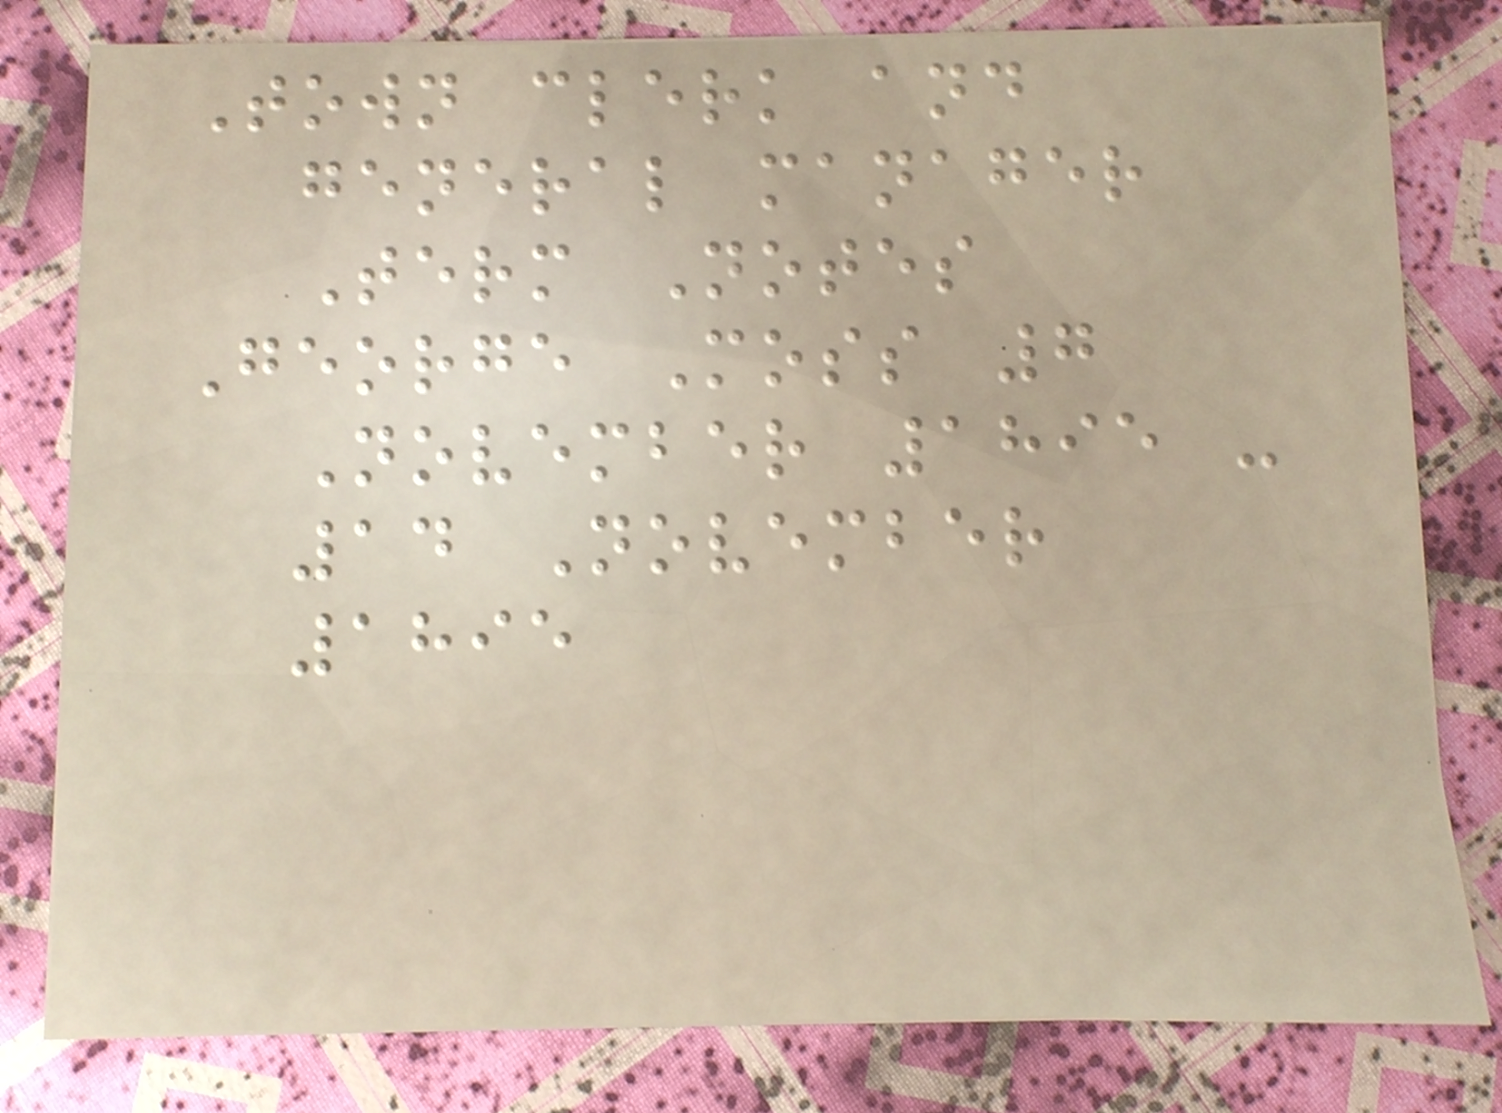Town clerk and
general manager
Term Notes
George Moss 7
November 1895 -
14 November
1895
